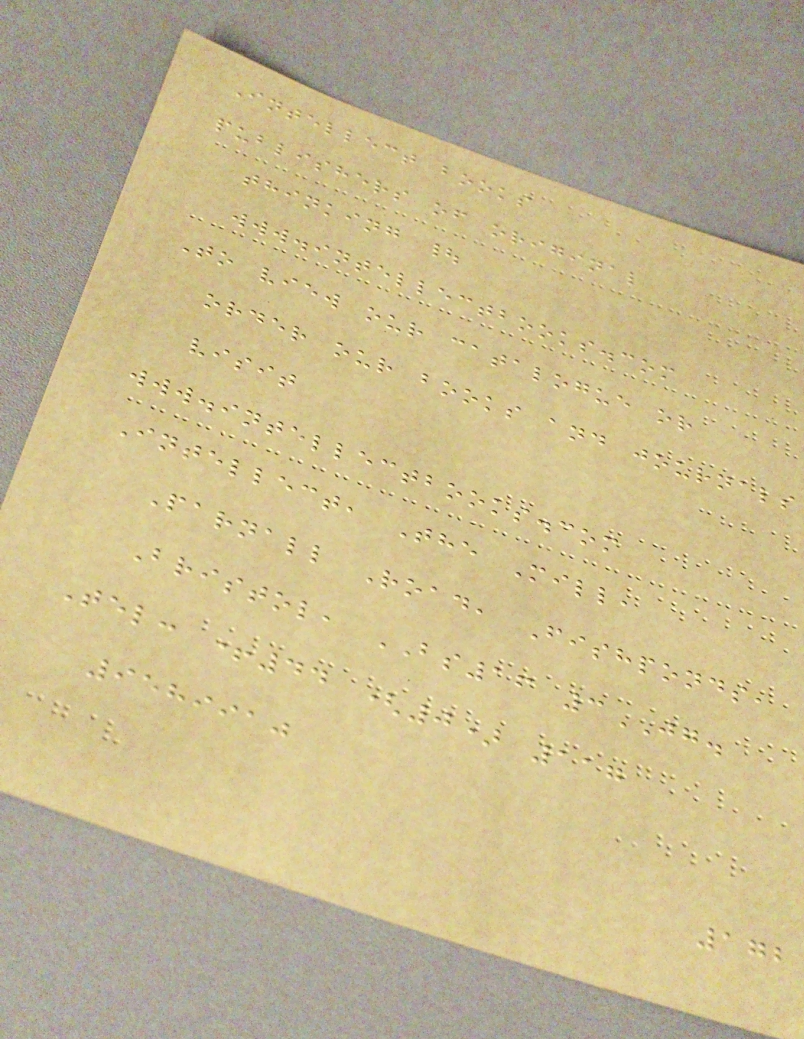Intellect books
publishers of original
thinking |
www.intellectbooks.com
To view our catalogue or
order our books and journals
visit
www.intellectbooks.com
Intellect, The Mill,
Parnall Road, Fishponds,
Bristol, BS16 3JG.
Tel: +44 (0) 117
9589910
172
